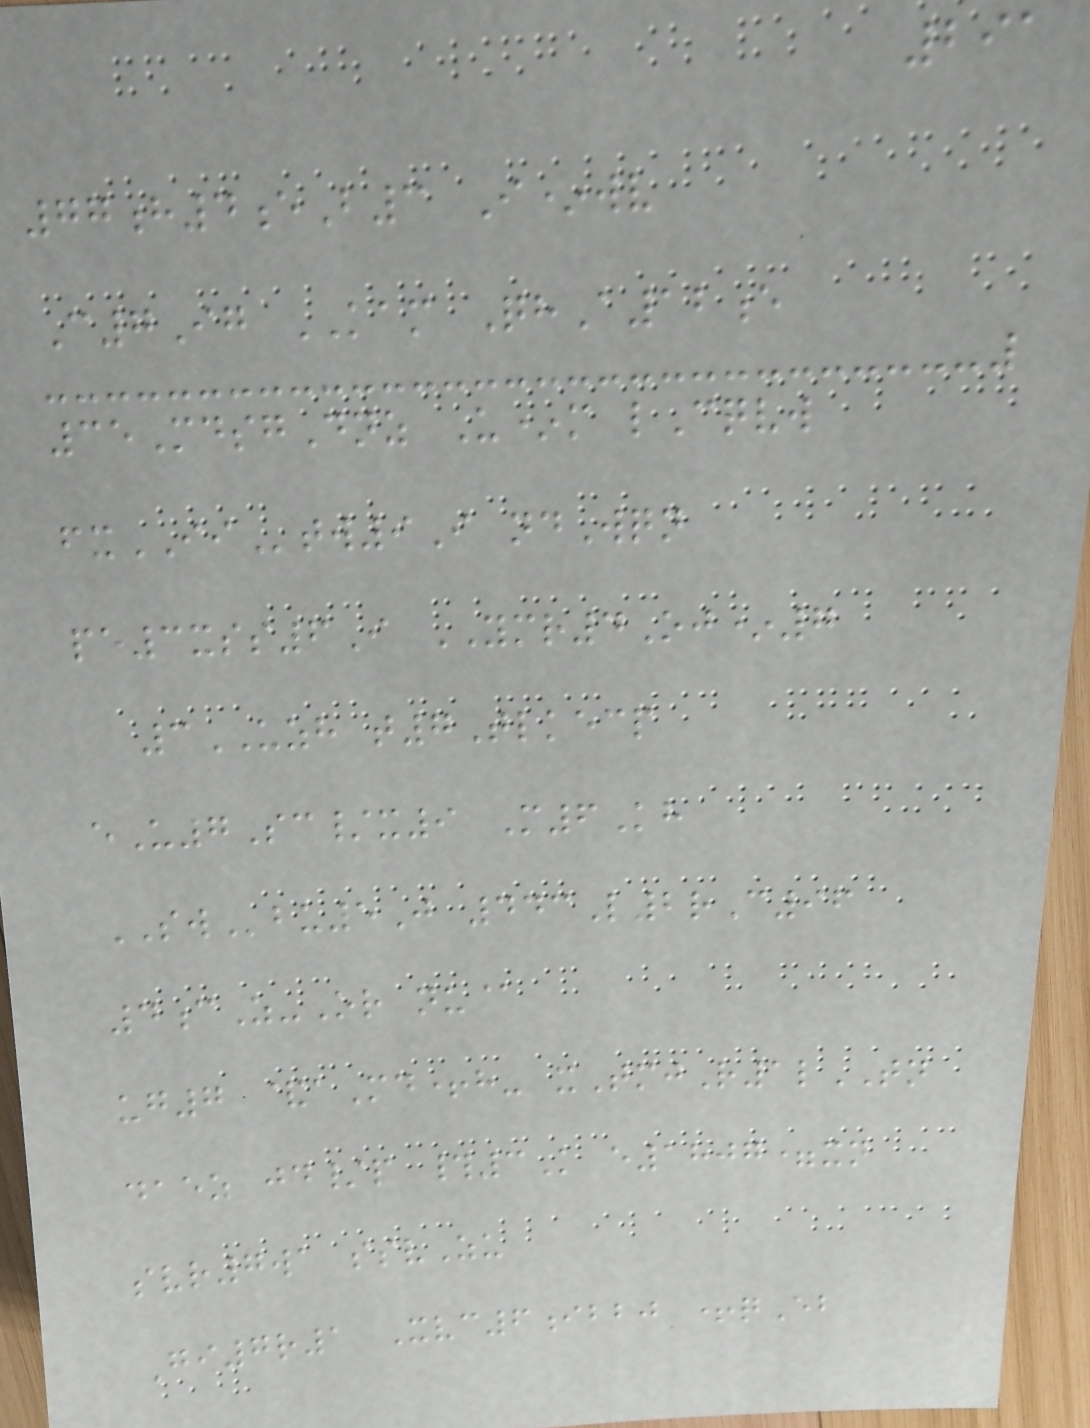291
77h4eB3 I*wv
C7Ig KAM QhA12e
35MdsgDnz U*m lCqvw
fxIItw9I ndWqn
pe3xss6I YMR4Oj*7
3UZH t7Tlkecp
eU7Sc/x9 M6Kh
SWbu5J 443L2rC96
4cZ-Or nu@
ug7 &aMd+h- xTmjR1lTN
daez jd/p #3K e1807=xn
svr7wa ssvZu
Gi7r1 Xvc6ibbj +qEb
